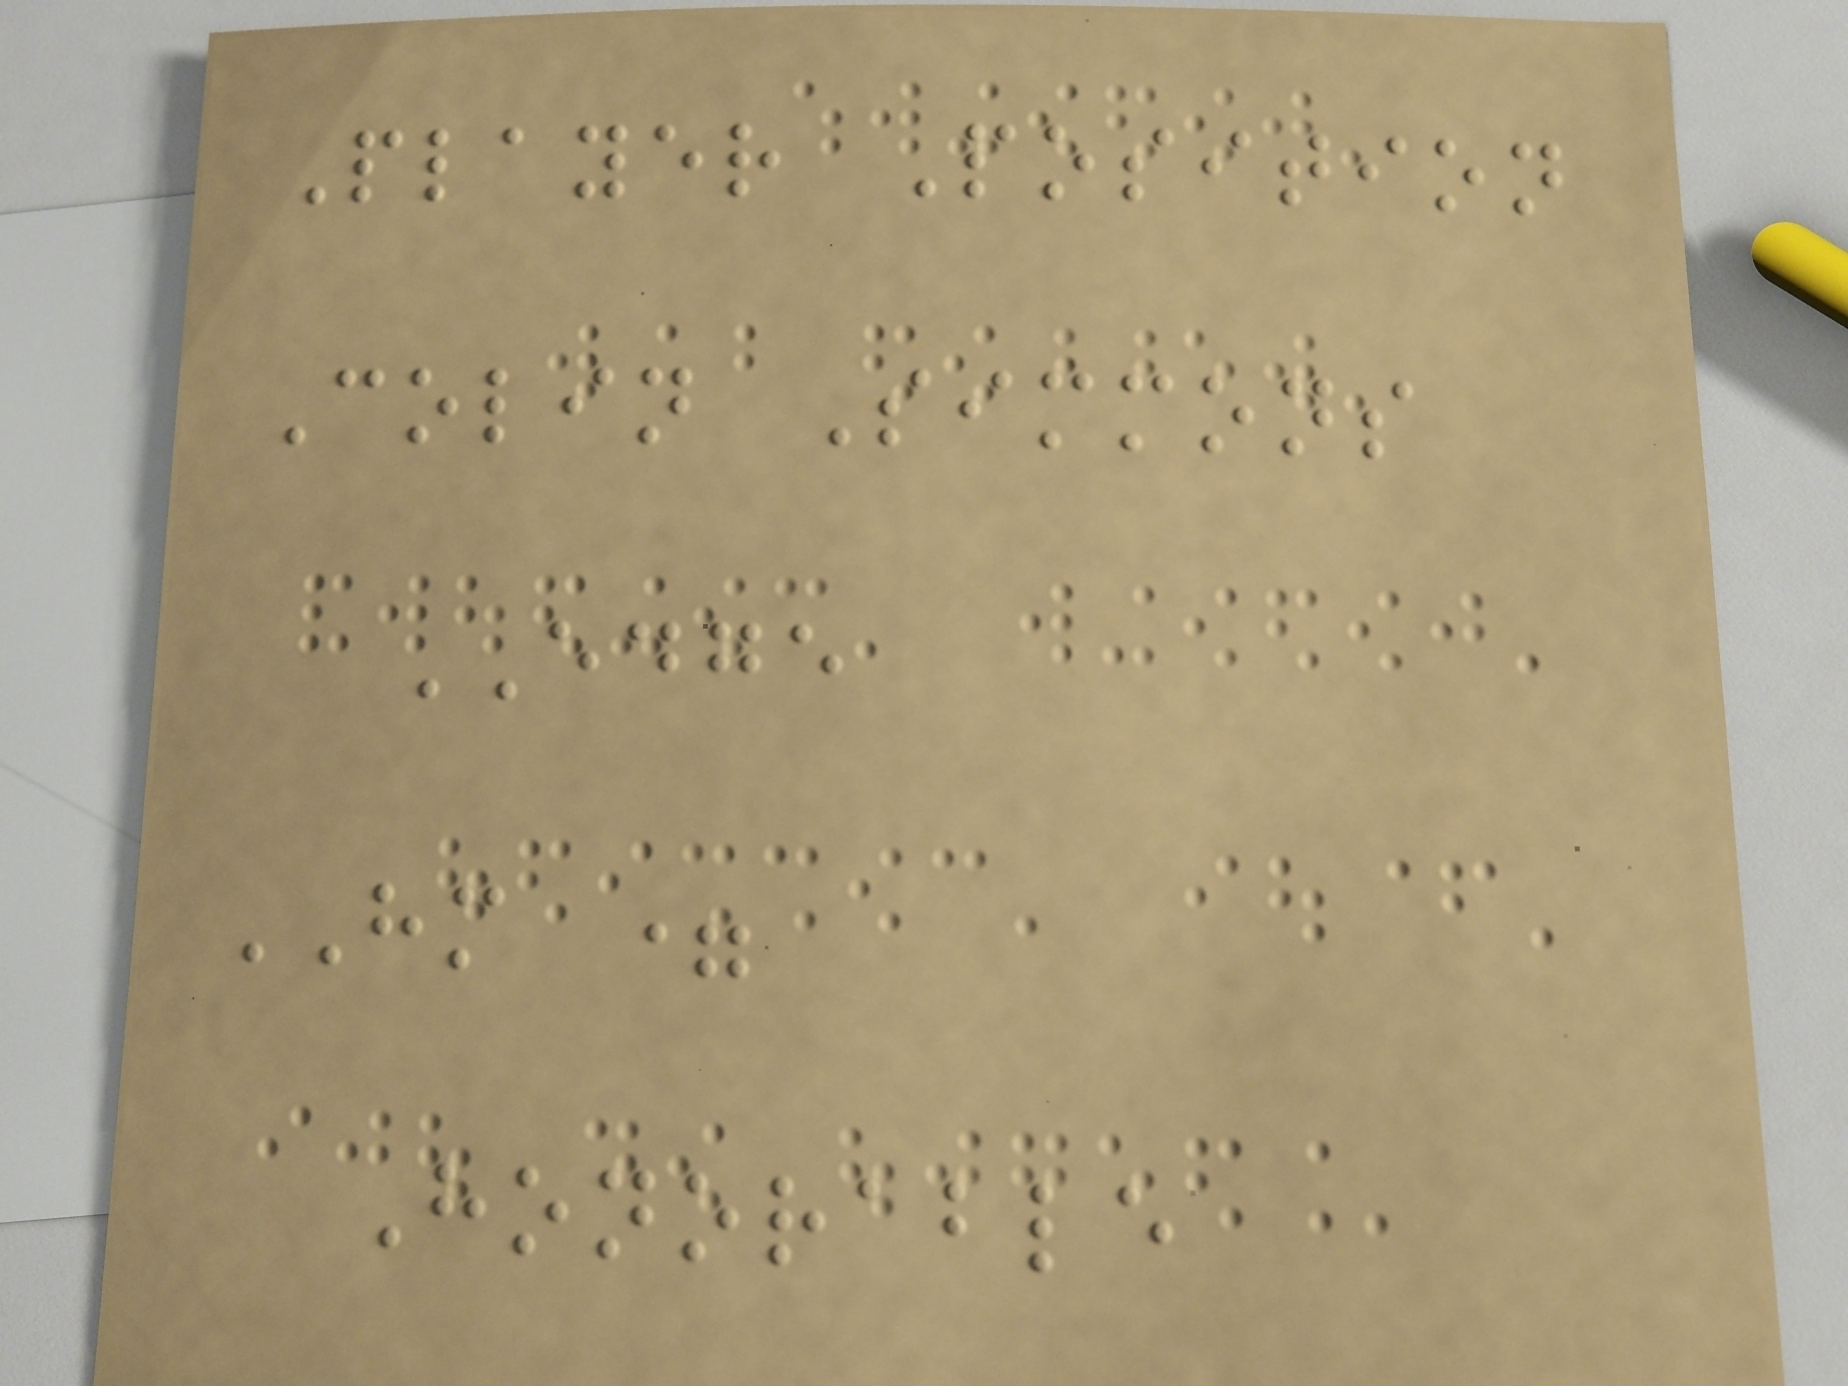Player Position
Colin Simmons
EDGE
HM =
Honorable
